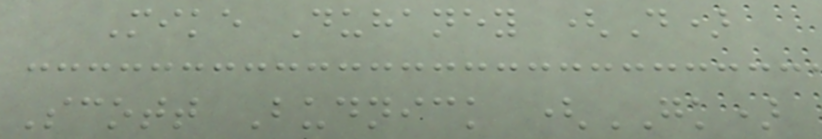Mike Duhaney (D)
Scott Budnick (GK)
